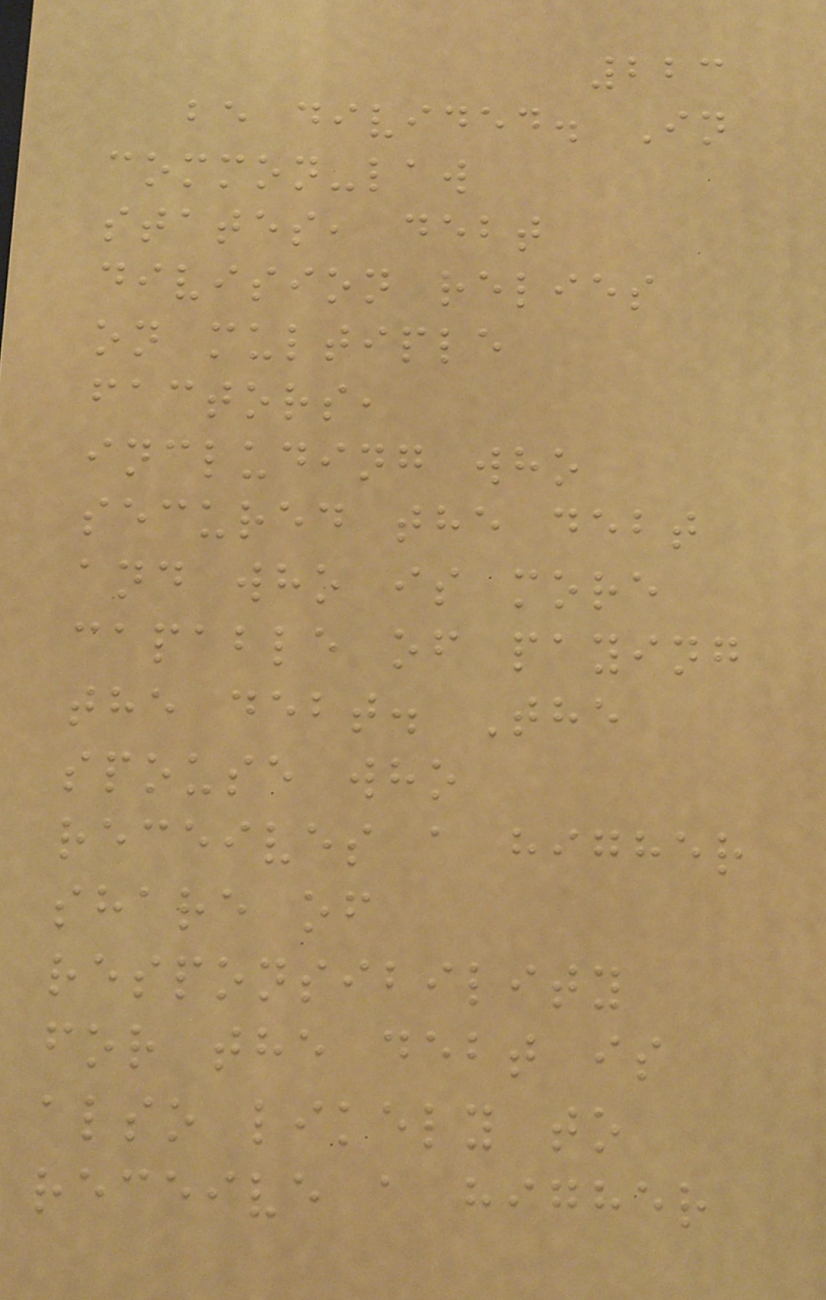223
be divided. In
common-law
states, debt
division relies
on multiple
factors,
including who
secured the debt
and who is more
capable of paying
the debt. The
spouse who
receives a higher
share of
responsibility
for the debt is
also likely to
receive a higher
